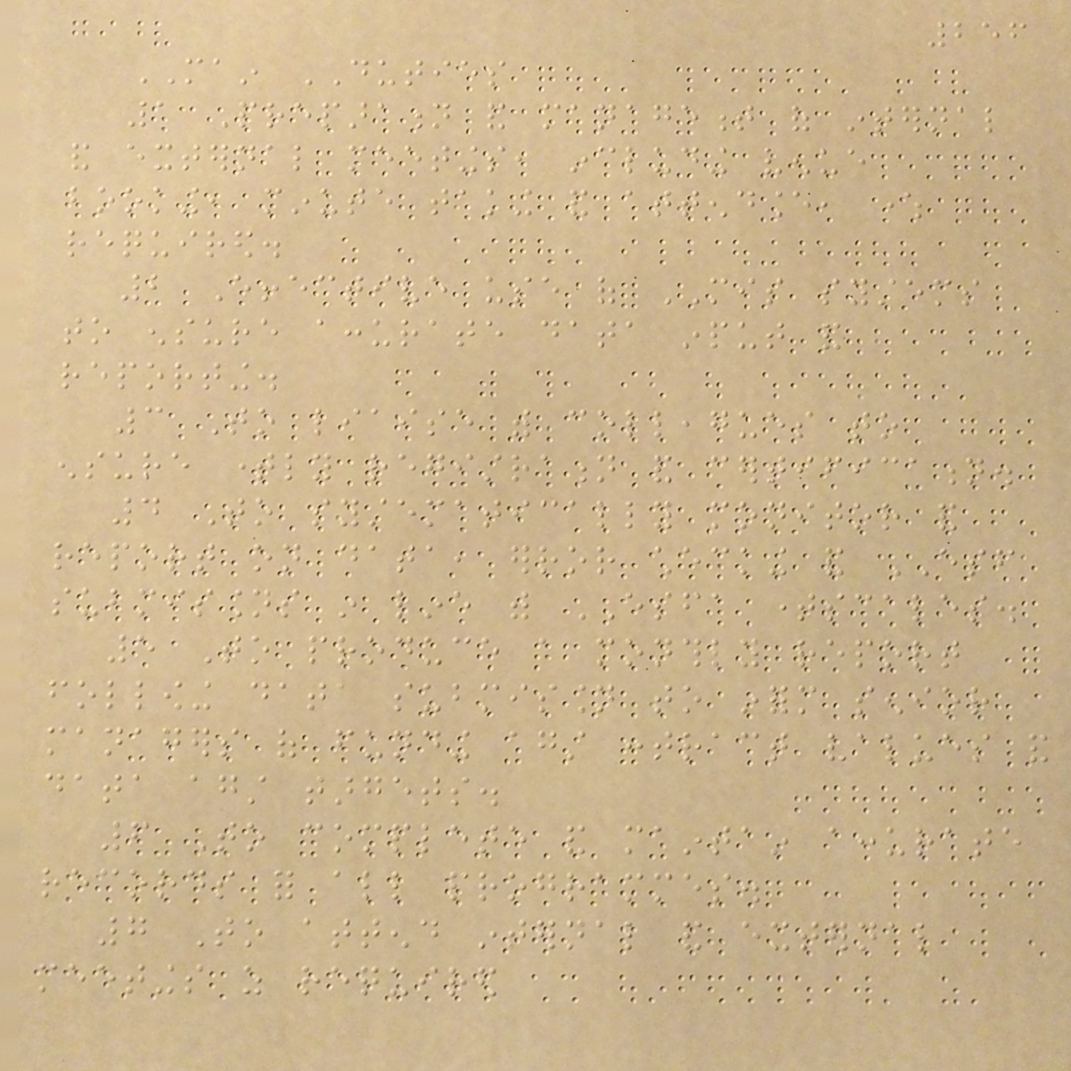256
MAIN DUTIES
1 Preparation and management of internal
and external meetings, including venue
booking, minute taking and attendance, where
required.
2 Effective use of MIS systems
to ensure accurate data input and
reporting.
3 To liaise with colleagues to
ensure timely registration and certification.
4 To systematically monitor and
report on data, error checking and ESF
submissions in line with ESFA timescales.
5 To produce a monthly report
following data submission to inform senior
managers of funding against contract values and
data against targets.
6 To complete and maintain accurate
records for all programmes.
7 To attend internal and external
meetings as required
